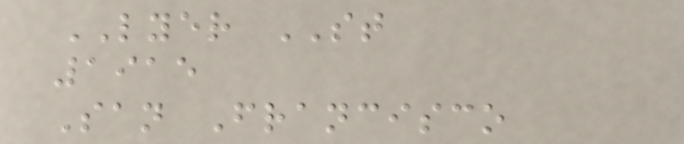LYER ST
1915
San Francisco
